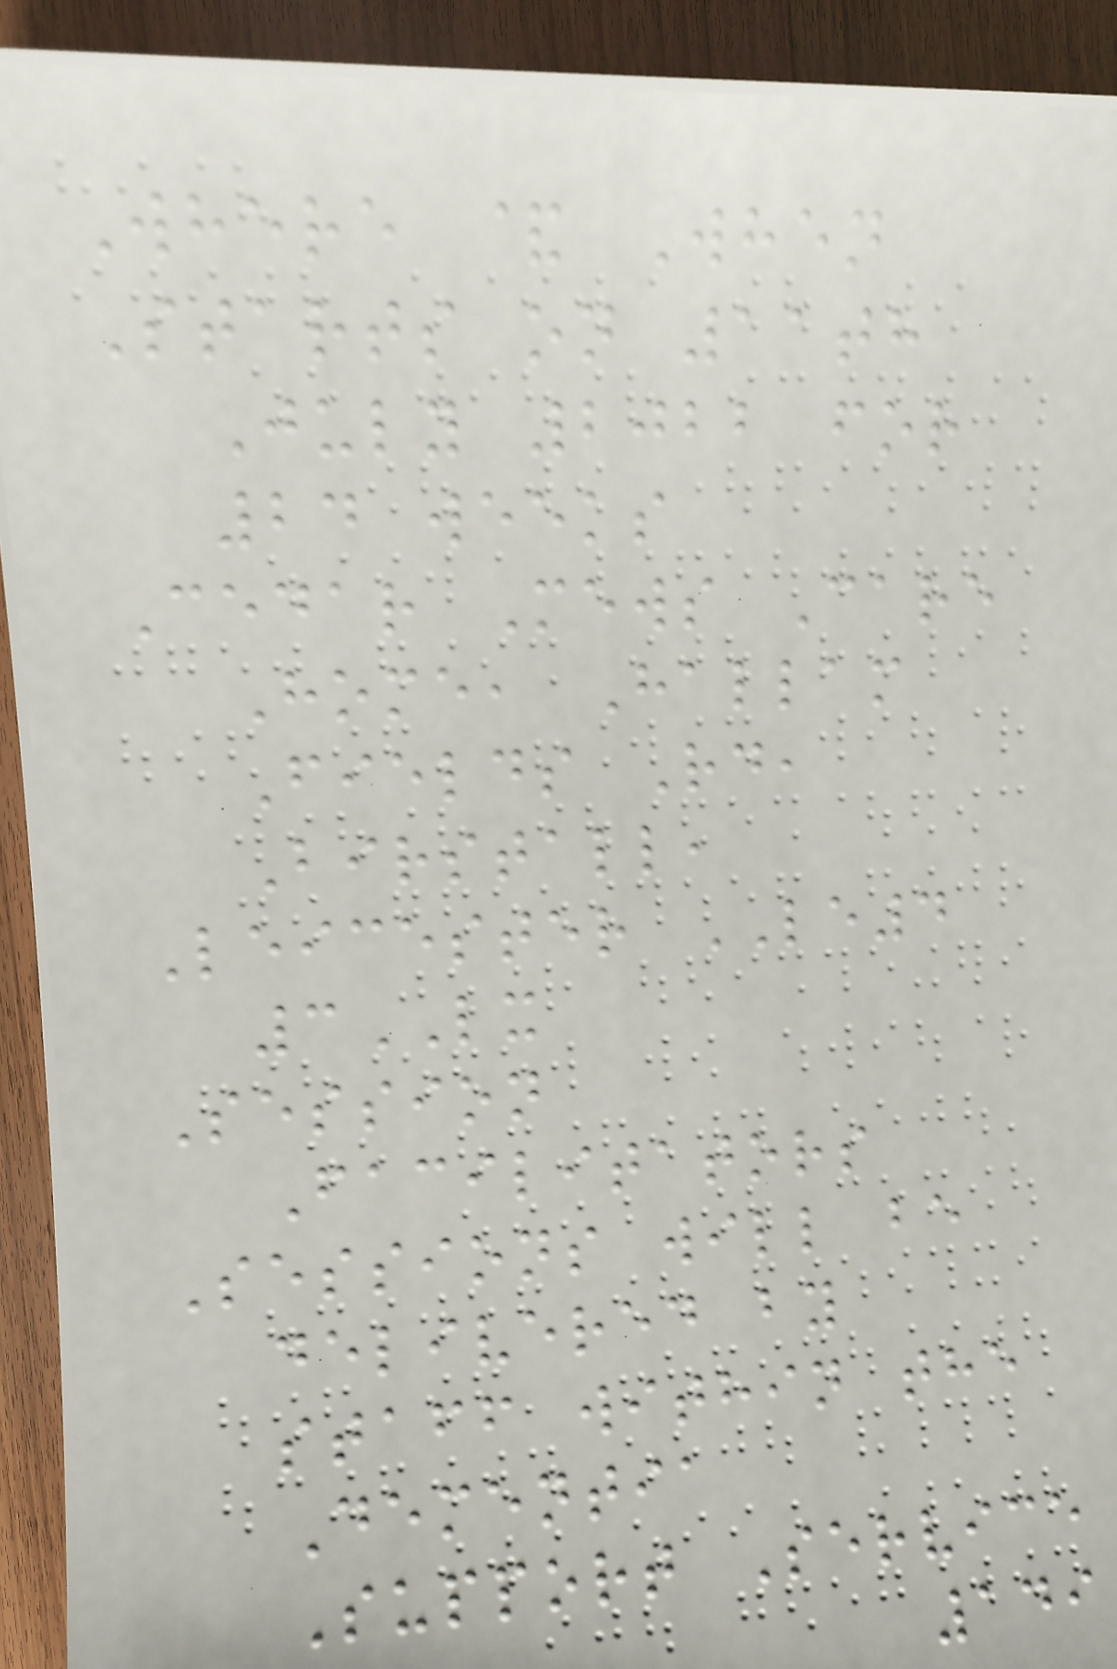Where & When
Starts on 11th
July 2022 for
24 weeks
Cedar Mews Care
Home, Hallam
Fields Rd,
Birstall,
Leicester LE4
3LX
Session
Facilitators
Sessions will be
delivered by
staff within the
Dementia
Support Service
149
